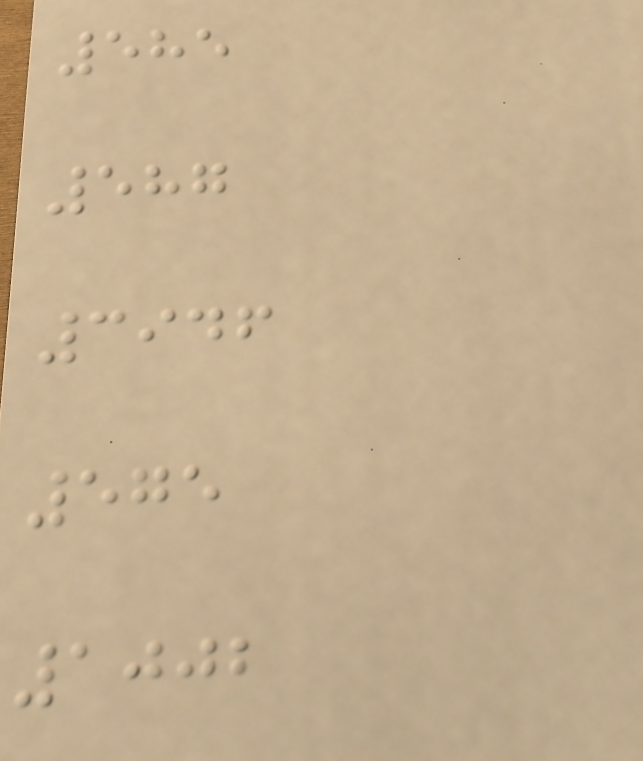585
587
3946
575
1002
